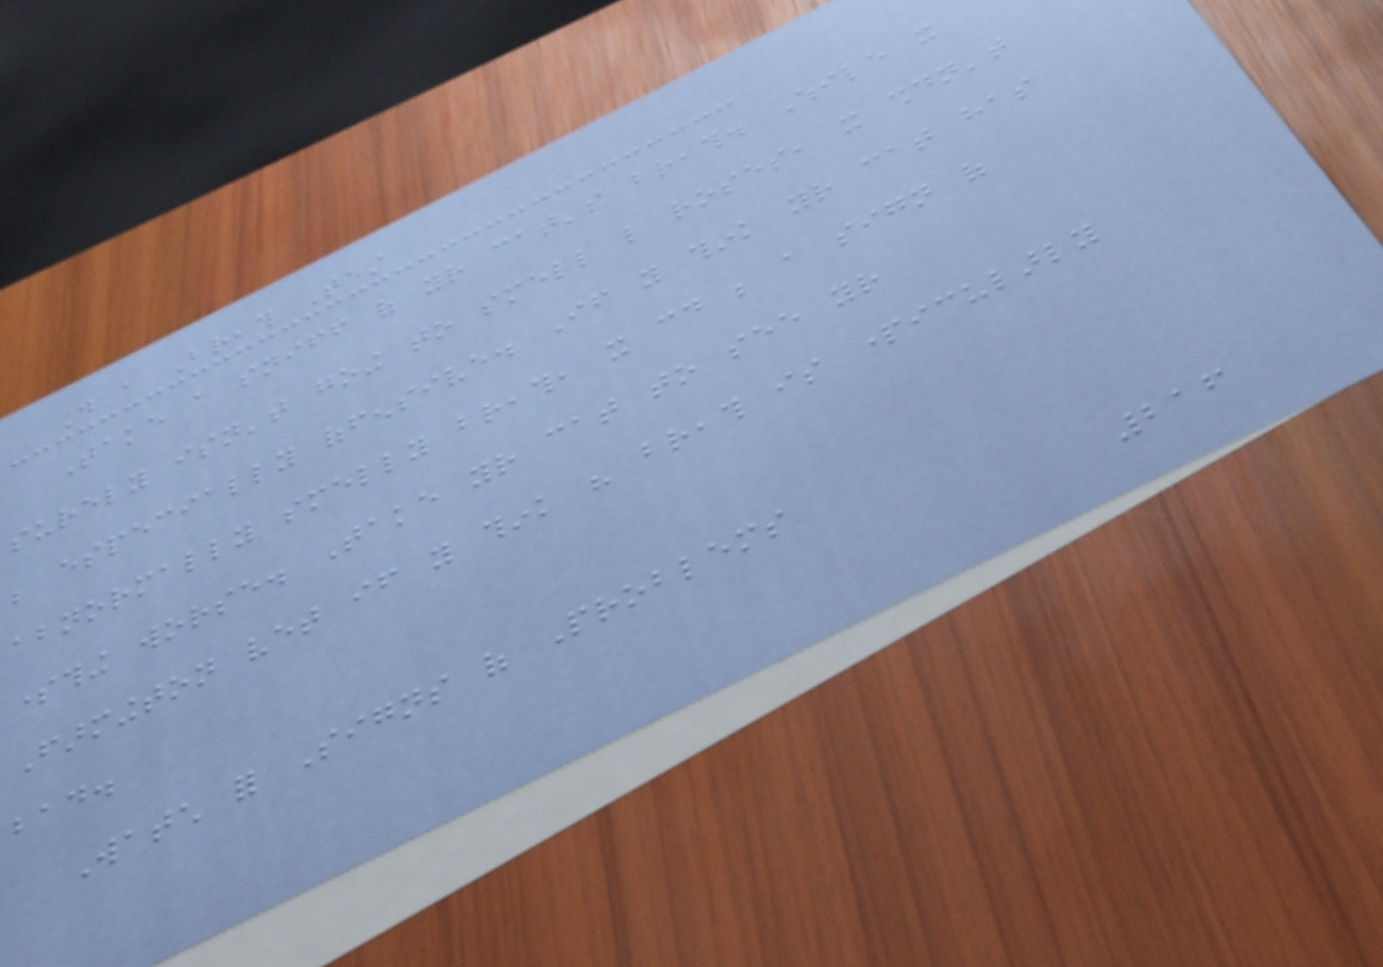Do a Breath Test
Take a sniff of your cat's breath. While it
surely isn't going to smell like roses, it shouldn't
be especially offensive. If you think your cat has
abnormally smelly breath, it could be a sign of
something worse. Take your cat to see your
Farmington vet if you think his breath is particularly
bad.
Watch for Signs of Problems
216
